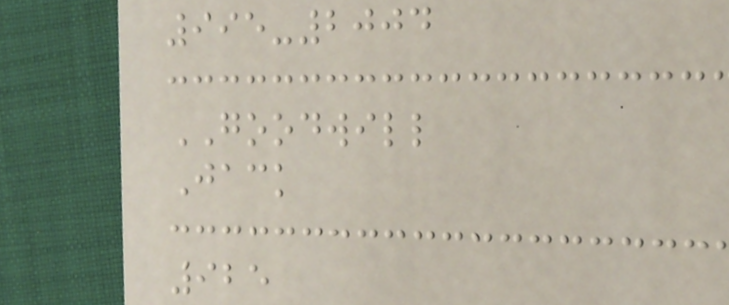995-2004
GOODWILL
Jack
925
